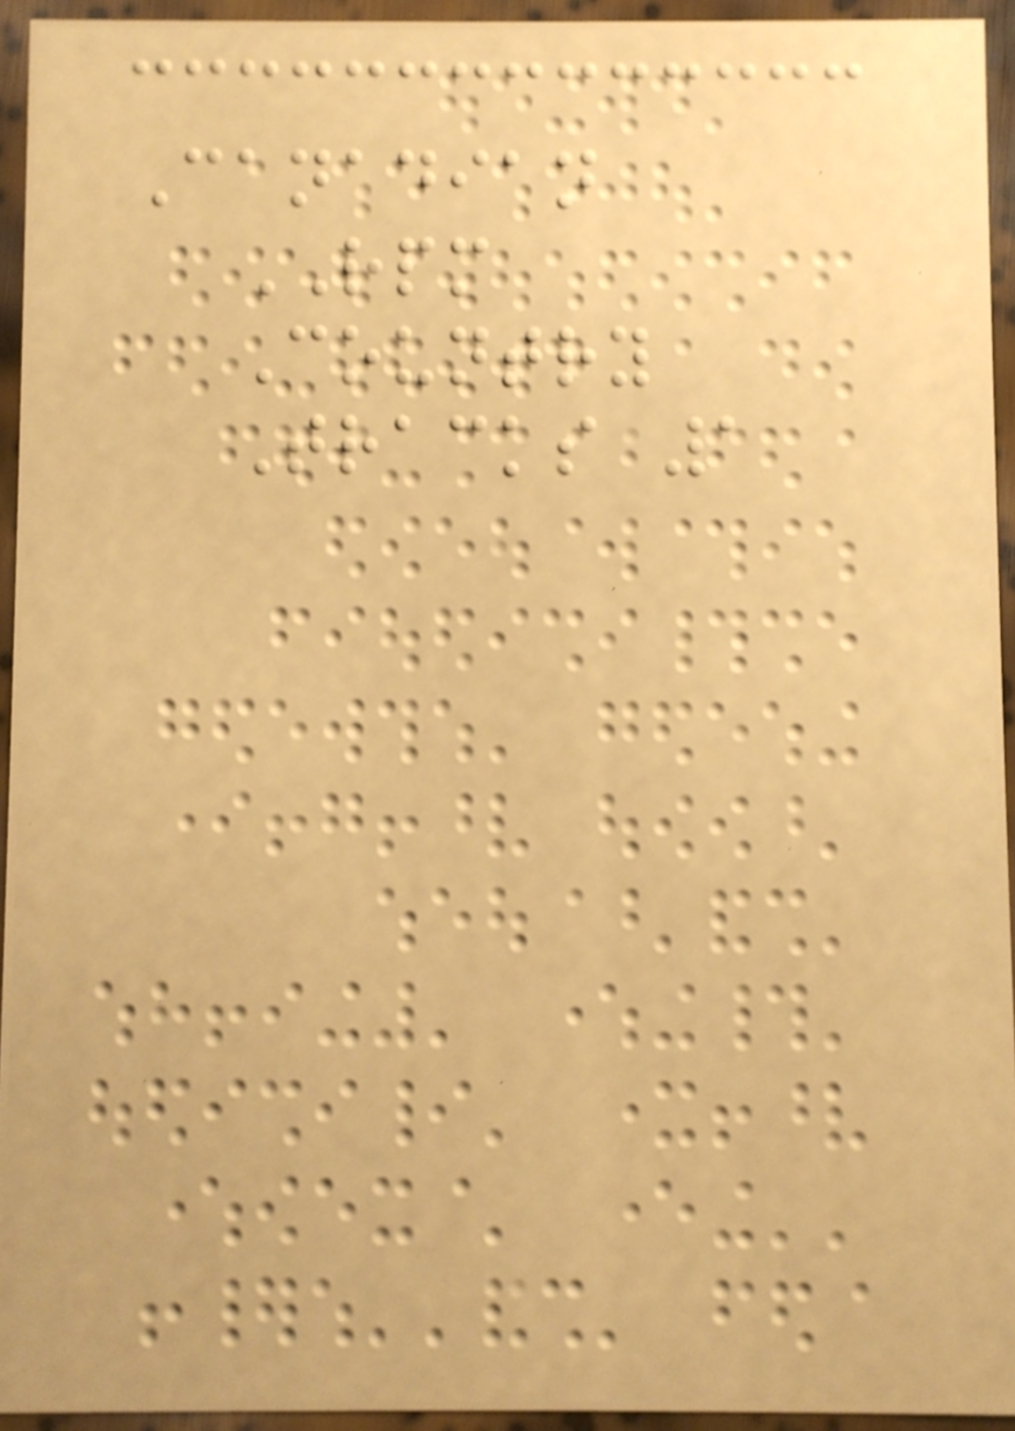Canadian
RPM
Country
Tracks 1
